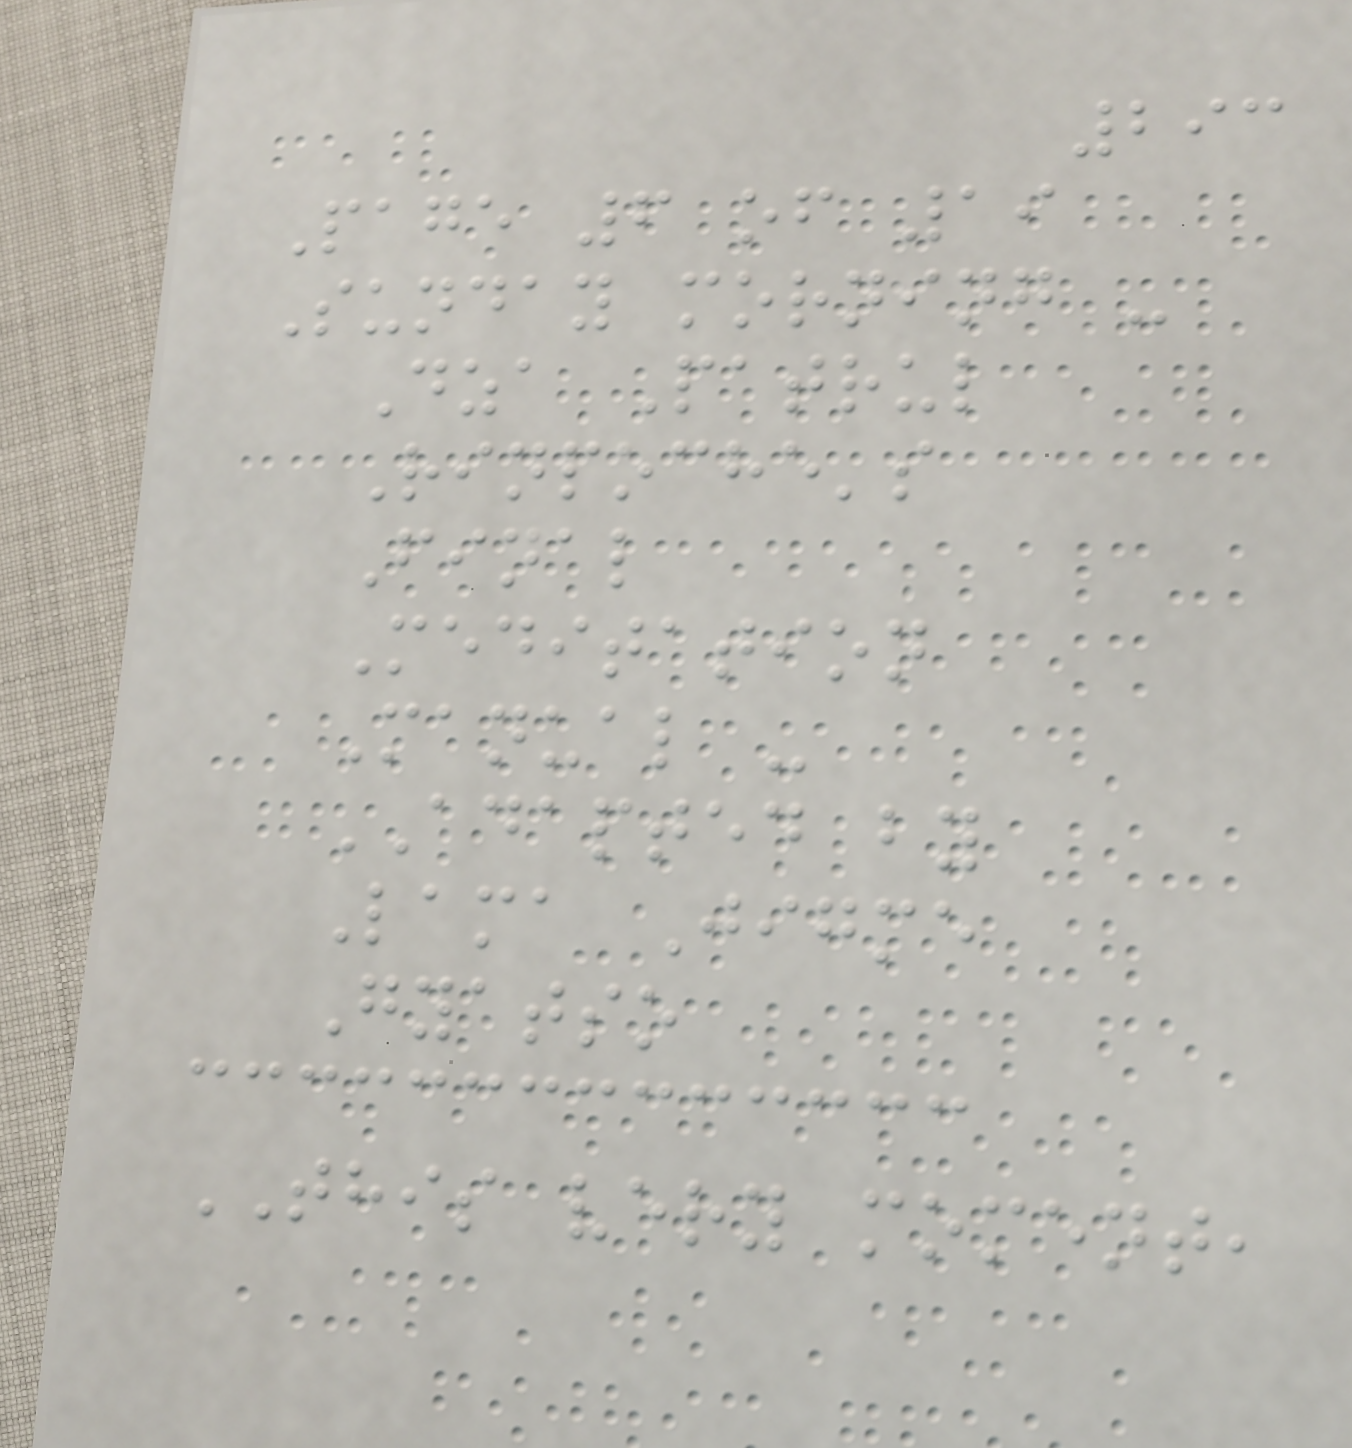293
Page 6 of 19
Sunday morning -
Dza Patrul
Rinpoche's
Final
Meditation
Manual -
ADAPTED by
Lama Jigme
Gyatso
THIS very moment,
